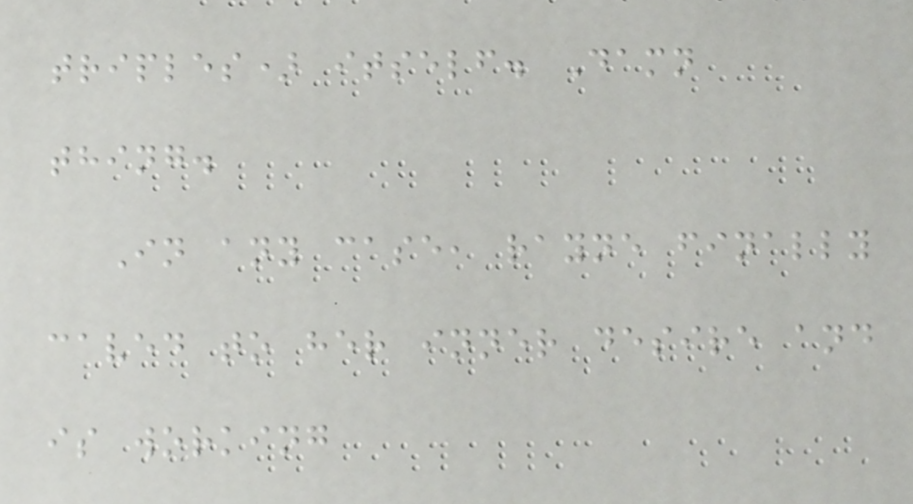triples) itself. Damn
thing.
In any case, rayne finally
caved to her inner desire and
is working
